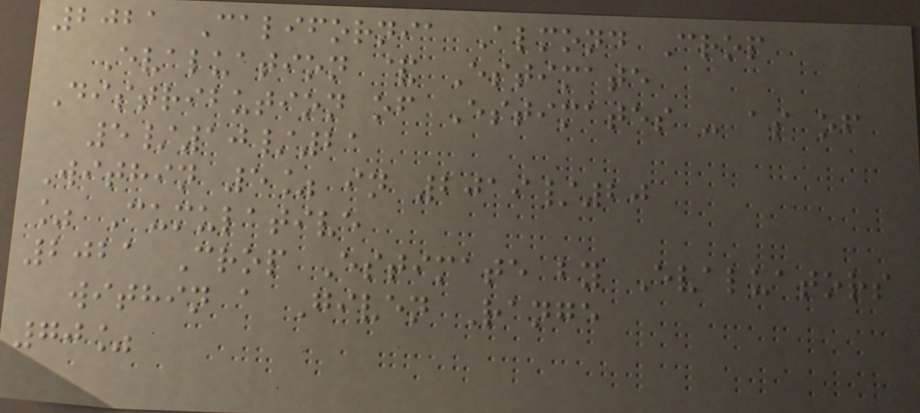2021 California Almond Crop
Evaluation & Estimate
Distribution of Estimates - as of
5/10/21
Within 5% in 2019/20
% Cumulative
2021 Crop Estimate by Evaluators
within a Given Range
70%
